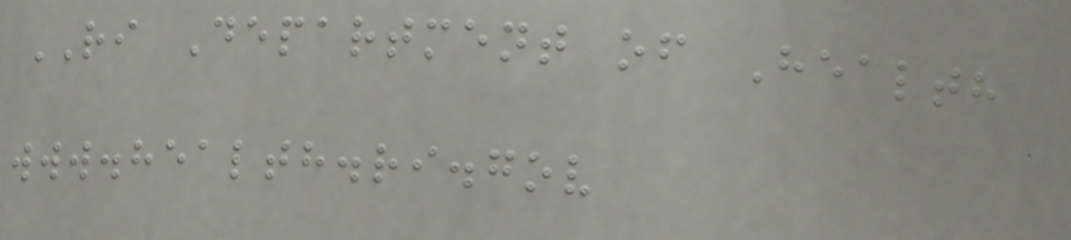RI Department of Health
www.health.ri.gov
